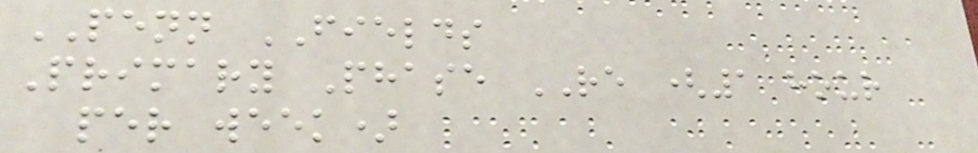PENN FIELDS
Primary Phase RE (1 hour
per week)
